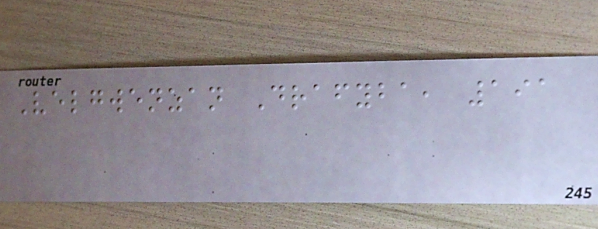Velgwenzan Drafyba, 191
